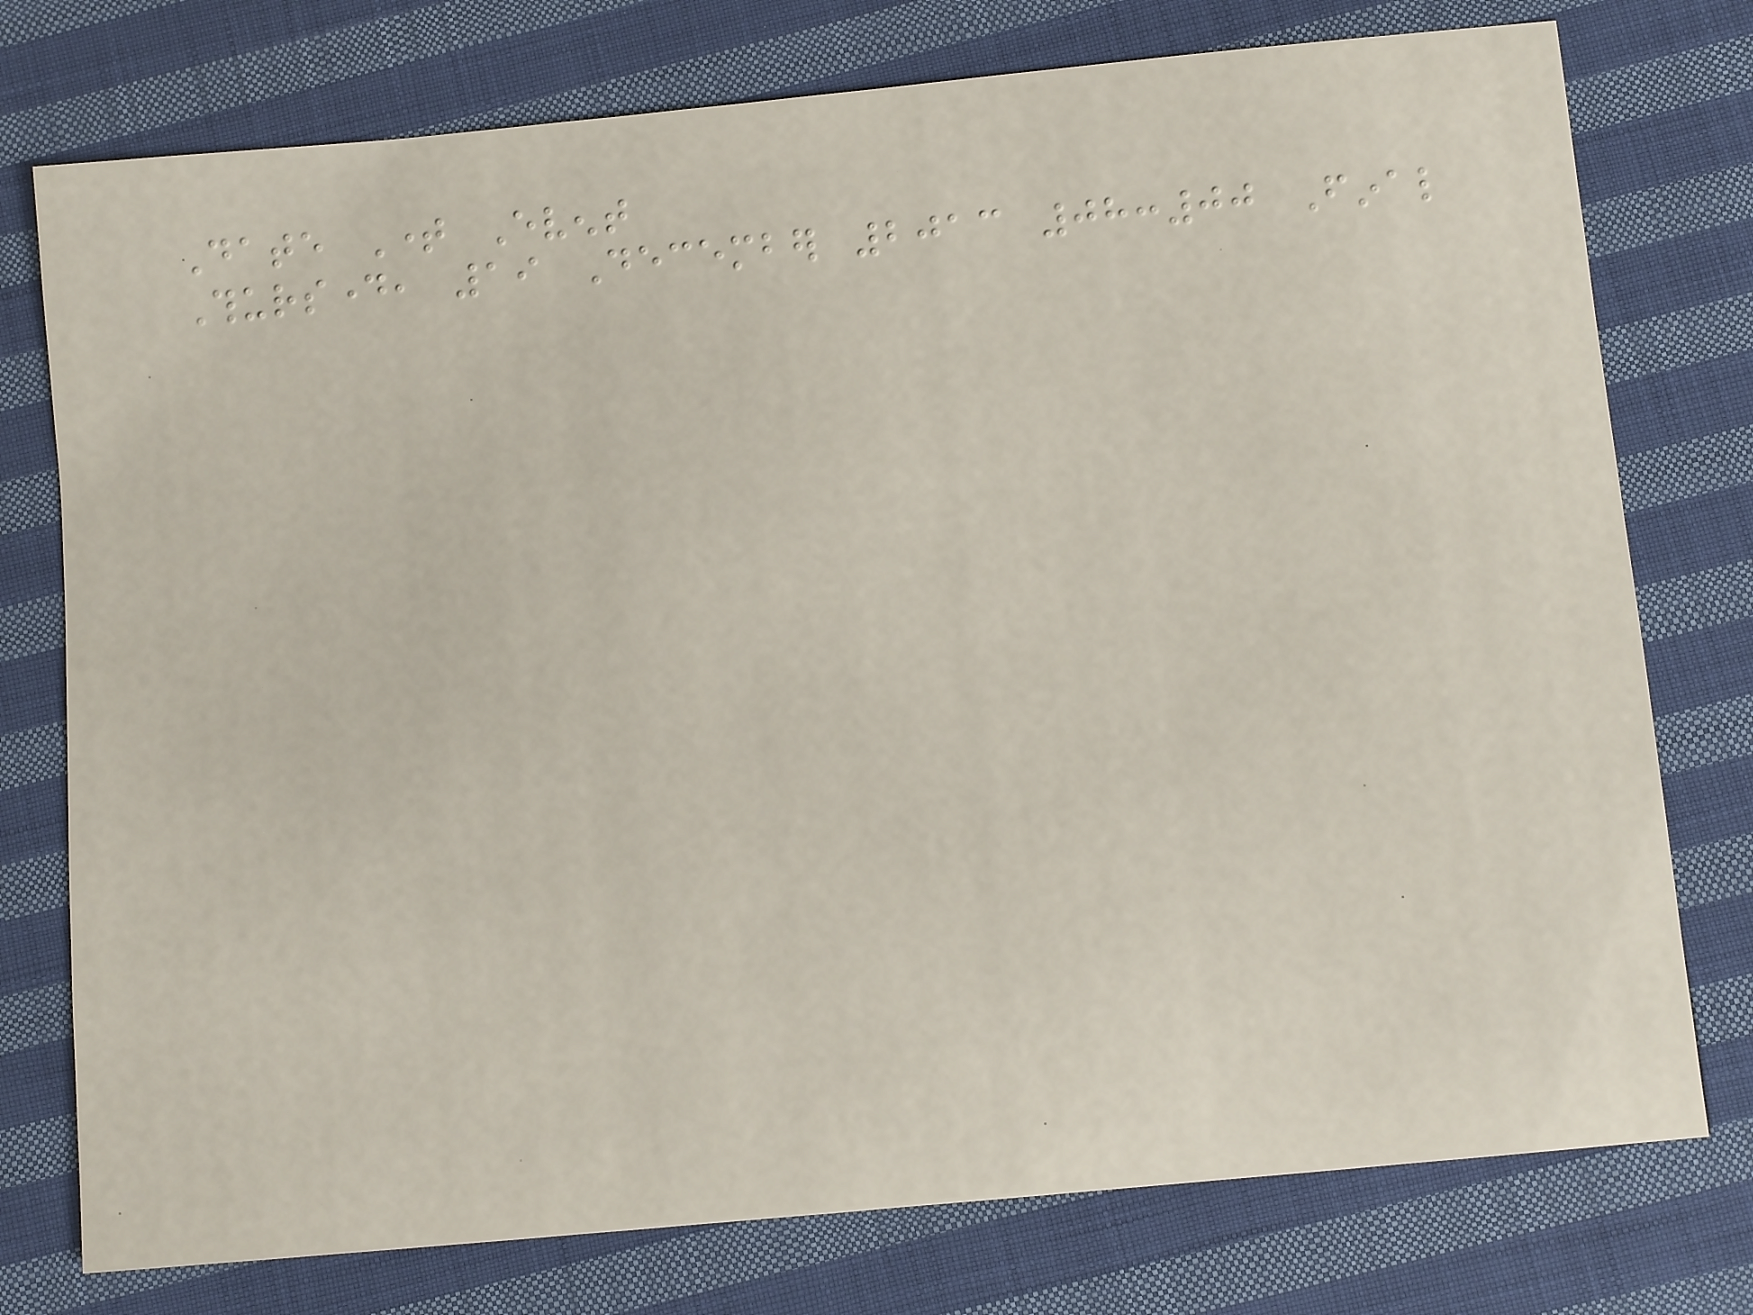Date Time Event
Thursday, 19 December 2013 08:00 Final
